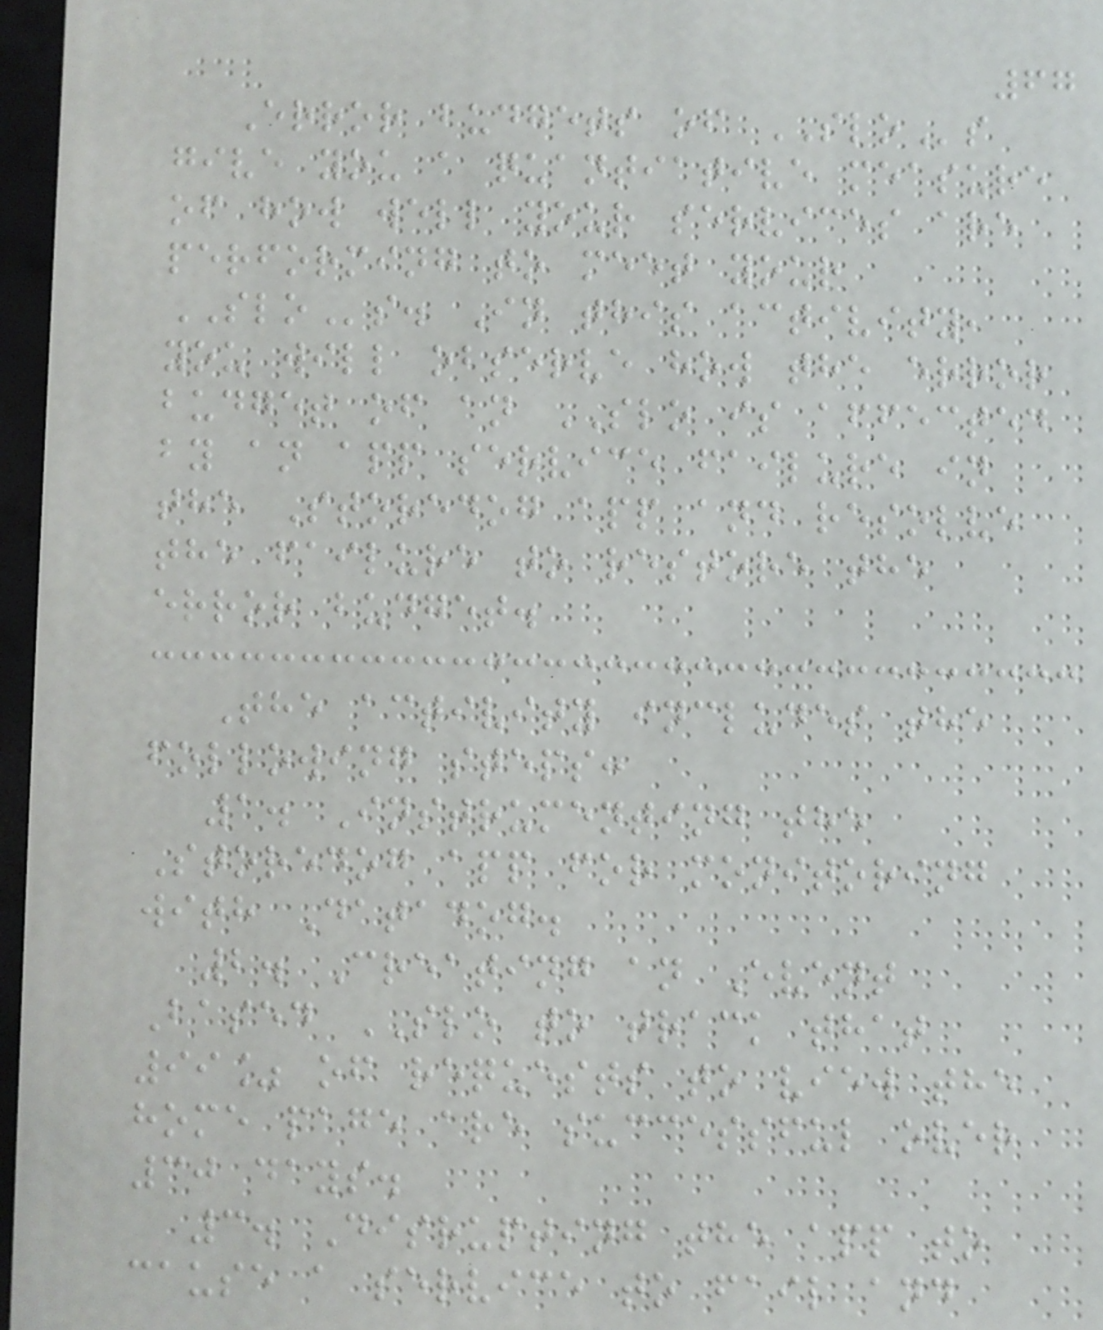67
Error budgets of SLOs
give you a quantiative measure
of how well your services are
performing to meet your
SLOs. In this activity,
you will observe how the error
budget of an SLO is affected
by an app service failure in
the Storedog app and resolve
the failure to restore the
error budget.
The activity includes the
following steps:
1. Instrumenting the
Storedog app for monitoring
with Datadog.
2. Creating an Event
Based SLO to track that
99% of requests to view the
home page are successful over
30 days.
3. Disrupting the app to
cause a service to fail and
